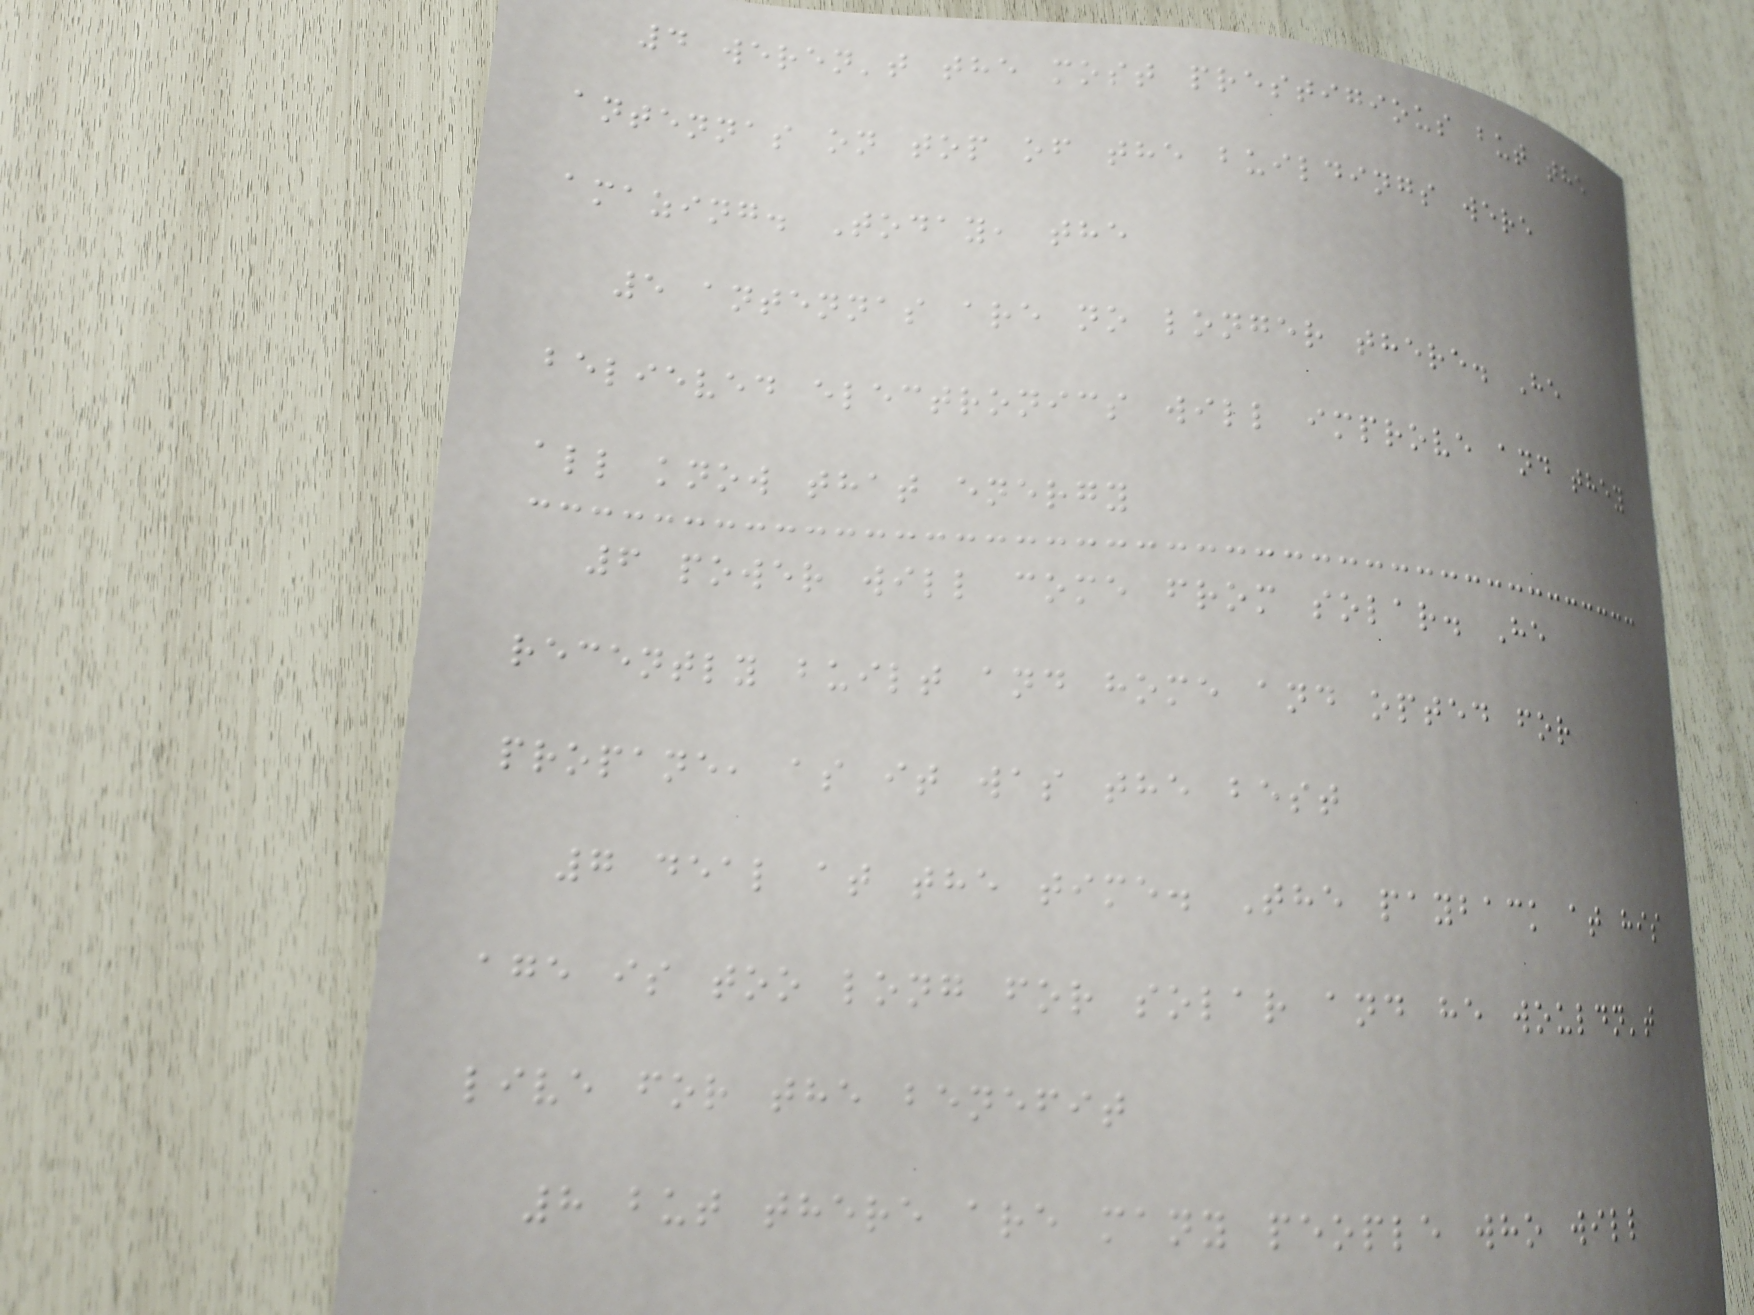4 weren't the most prestigious but the
antennas on top of the buildings were
amazing. Today, the
5 antennas are no longer there. He
believed electronics will improve and they
all know that energy
6 power will come from solar. He
recently built and home and opted for
propane, as it was the best
7 deal at the time. The payback at his
age is too long for solar and he wouldn't
live for the benefit
8 but there are many people who will
